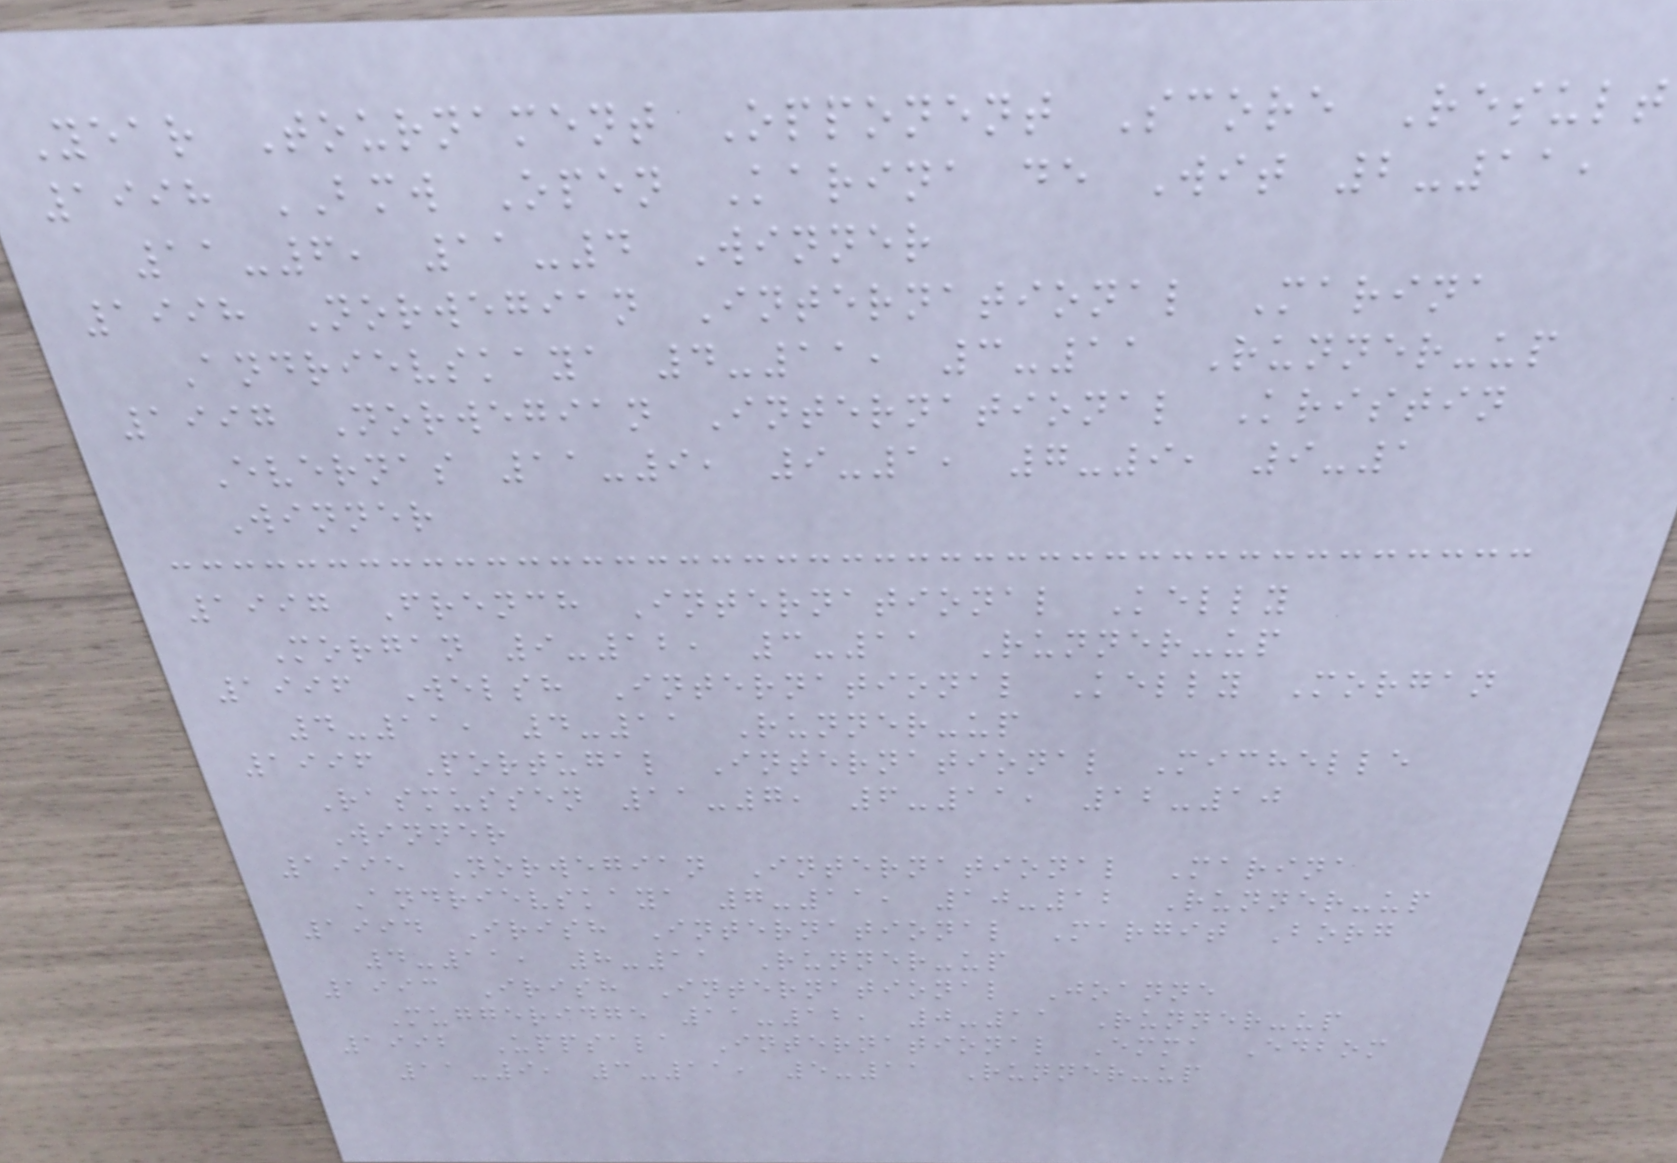Year Tournament Opponent Score Result
1998 BMW Open Karina de Wit 2-11,
11-6, 11-4 Winner
1998 Norwegian International Marina
Andrievskaya 4-11, 3-11 Runner-up
1997 Norwegian International Kristin
Evernas 11-9, 9-1, 7-9, 9-1
Winner
1997 French International Kelly
Morgan 9-12, 3-11 Runner-up
1996 Welsh International Kelly Morgan
4-11, 4-11 Runner-up
1996 Portugal International Michelle
Rasmussen 11-7, 6-11, 12-10
Winner
1995 Norwegian International Marina
Andrievskaya 7-11, 10-12 Runner-up
1994 Irish International Margit Borg
4-11, 8-11 Runner-up
1993 Irish International Joanne
Muggeridge 11-12, 0-11 Runner-up
1992 Uppsala International Emma Edbom
11-9, 3-11, 5-11 Runner-up
